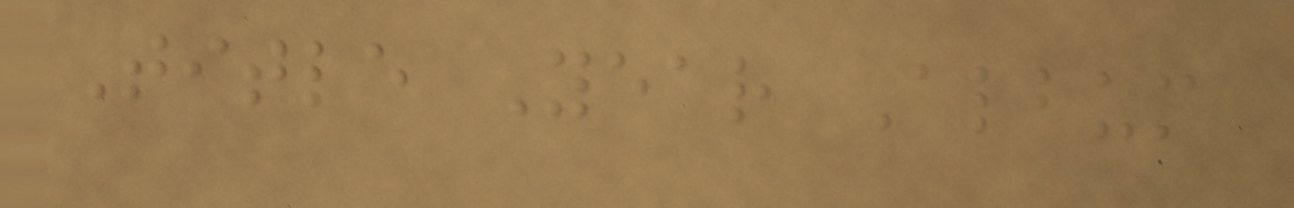Title Year Album
